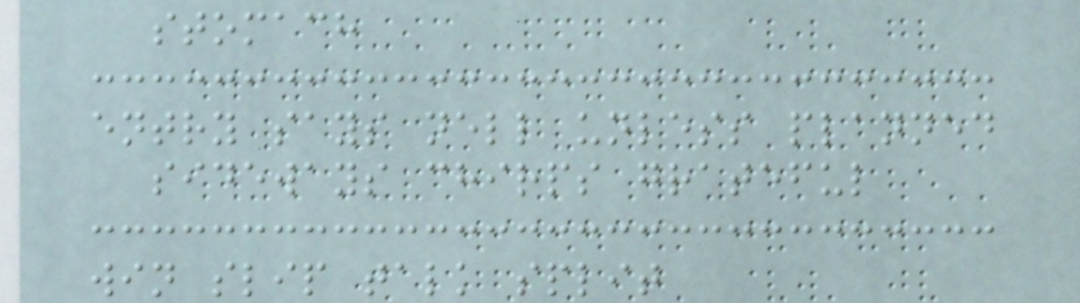stomach
entry says nell unless planned
sideways chirps grateful
win slip talk split
